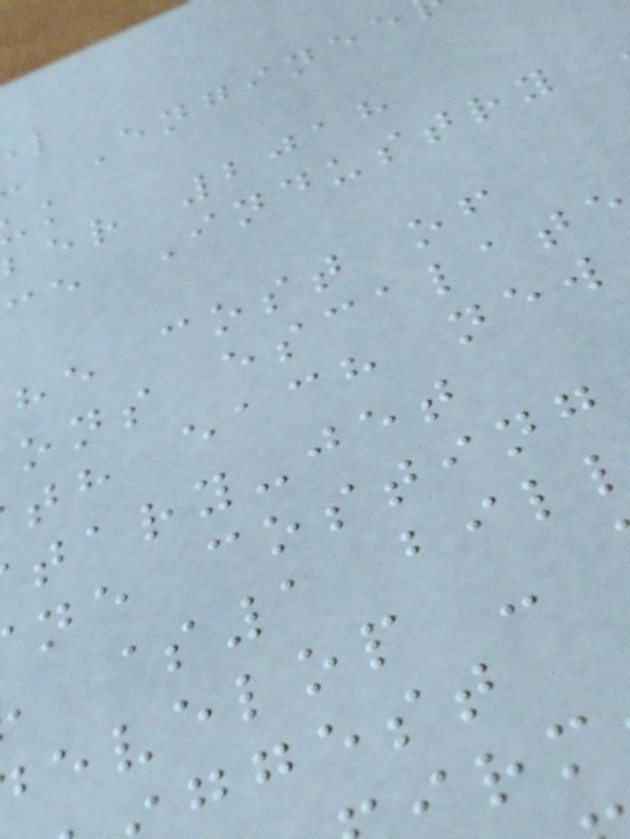Enginee
ber 2018
ce Industry
he cost of
ons escalat
th each new
tary-jet
ne costing
$1 bil
evelop -
ggest
